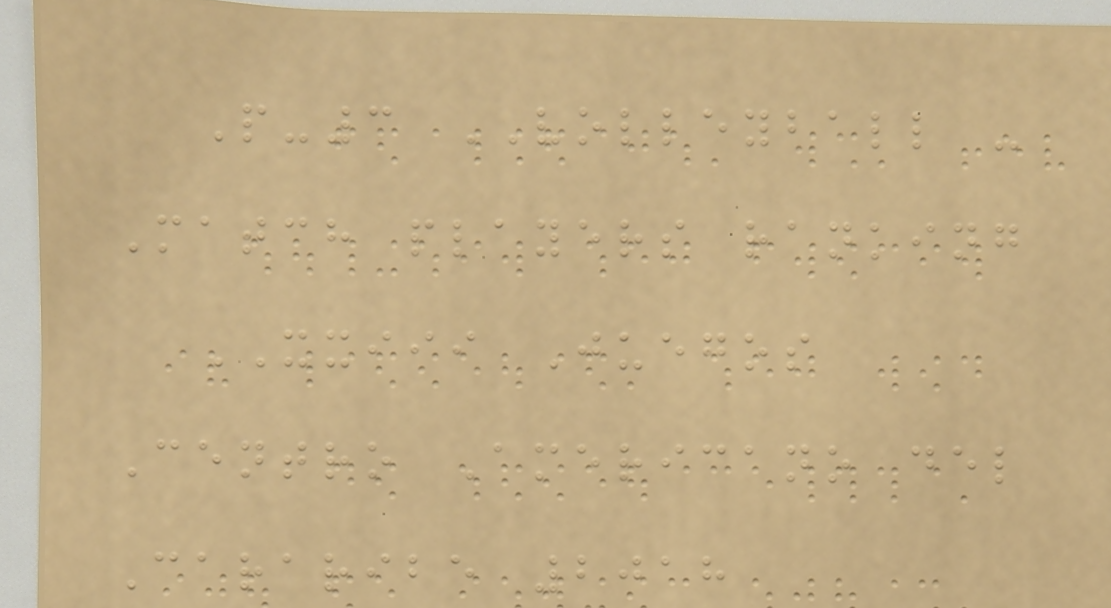P-3 VOLLEYBALL -
Match players ranking
XXIII Juegos
Centro Americano del
Cararibe 2018
